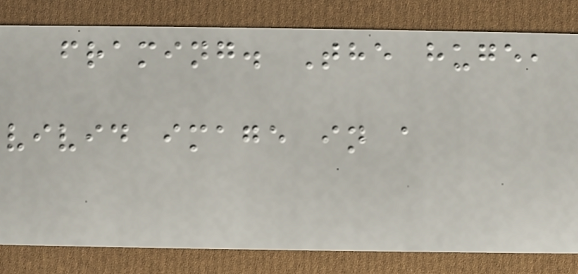framing. The huge,
vivid image in a
